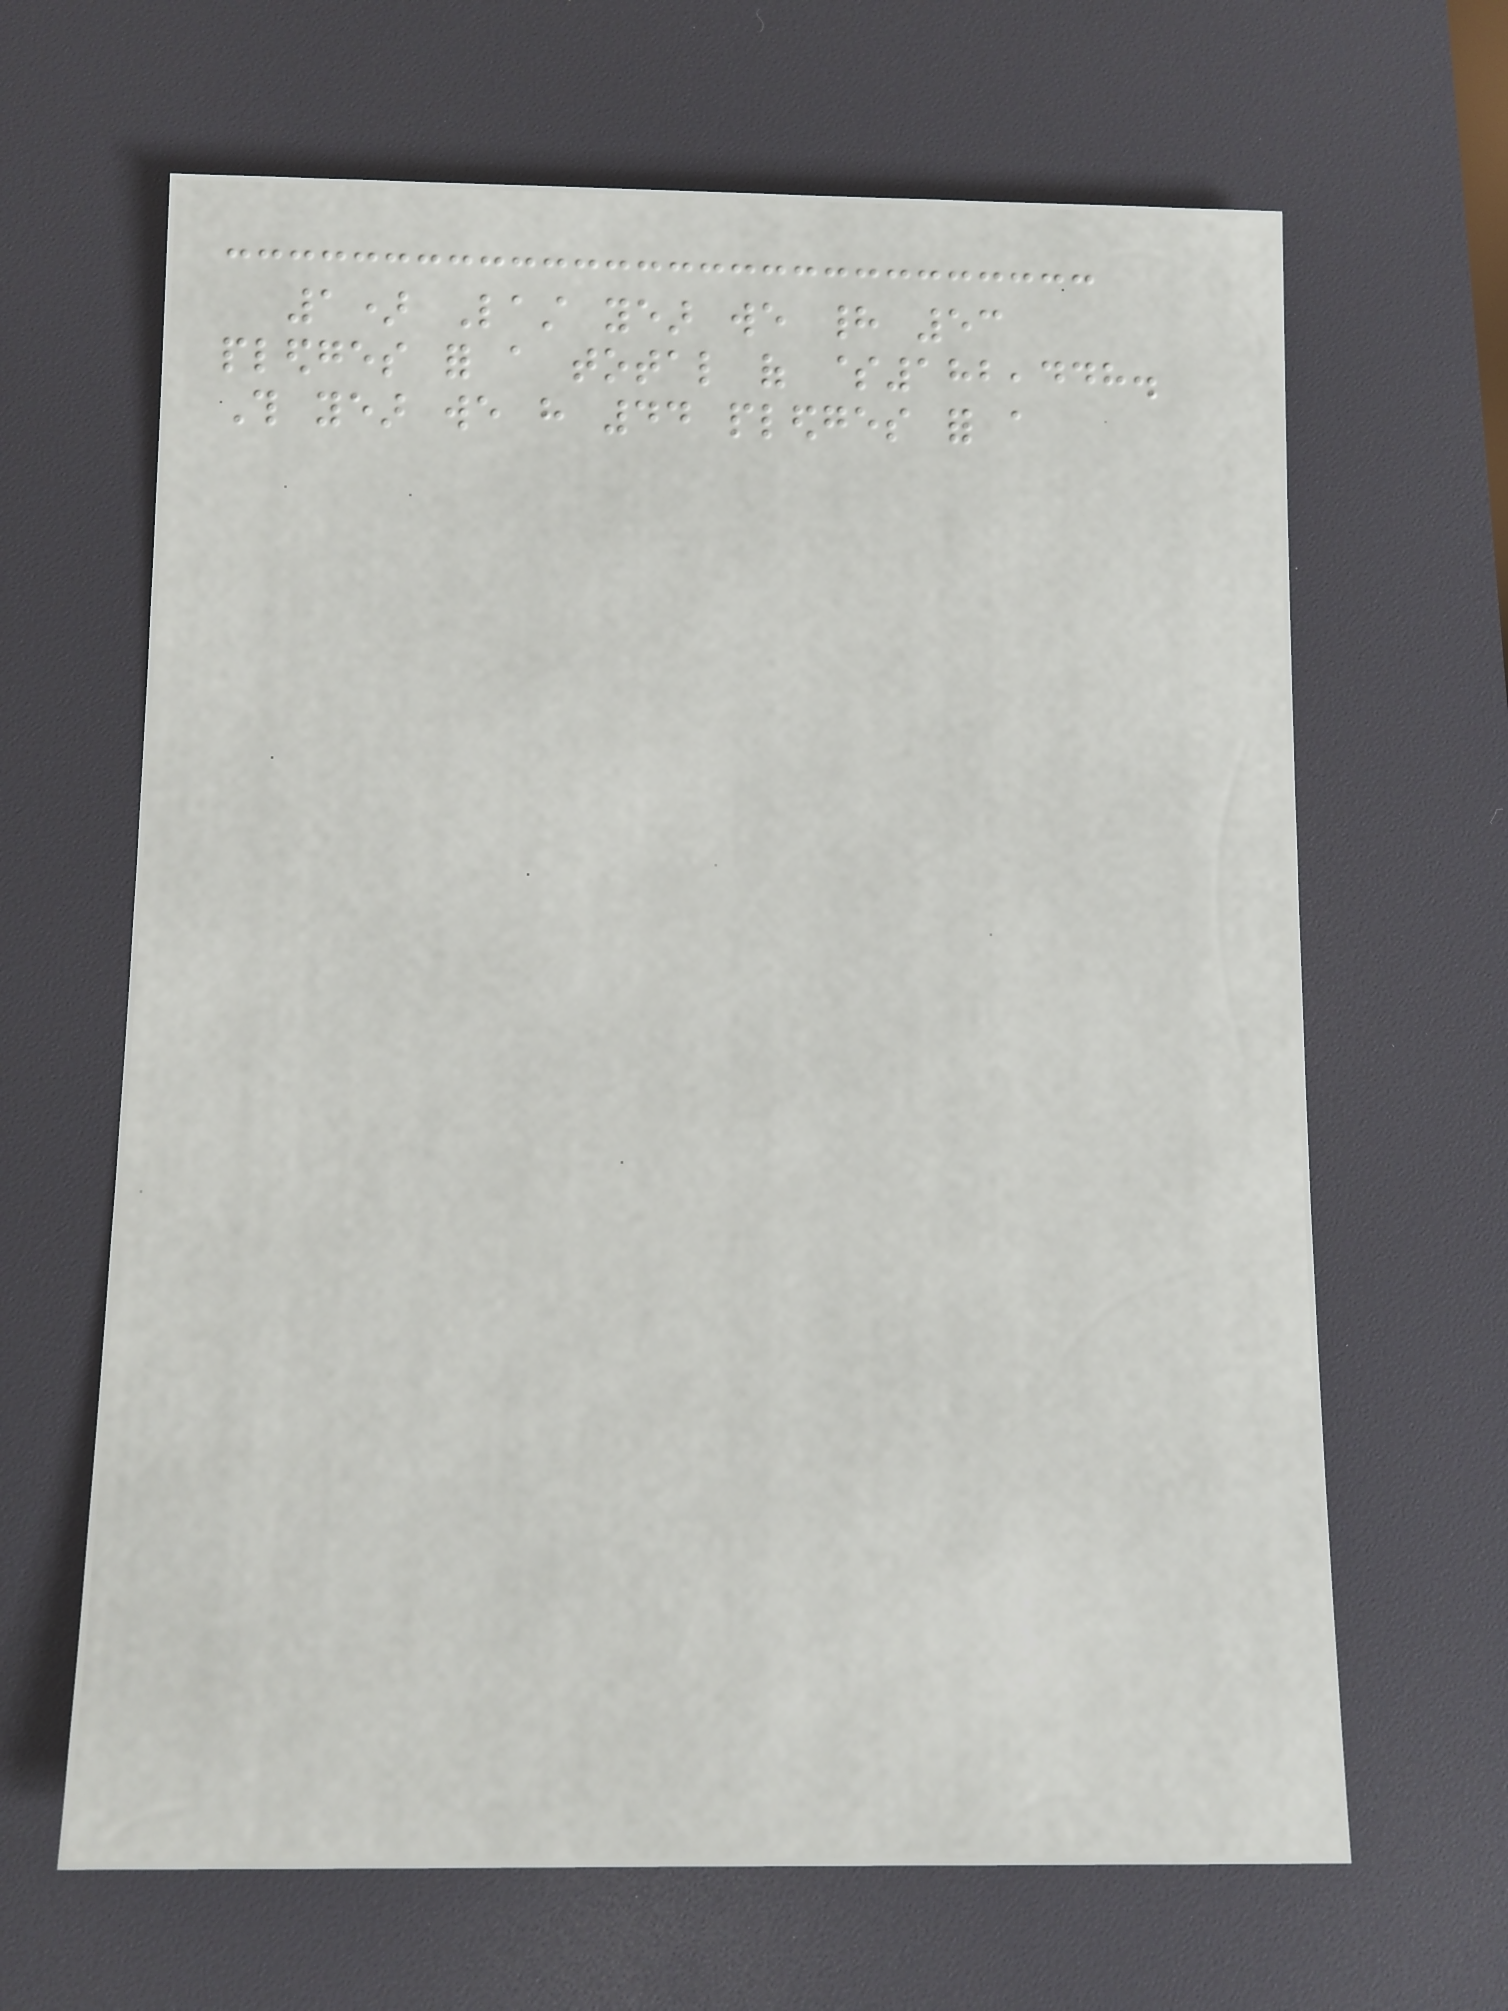1) Last year we had 53
pledges for a total of $182,448.
This year we have 44 pledges for a
